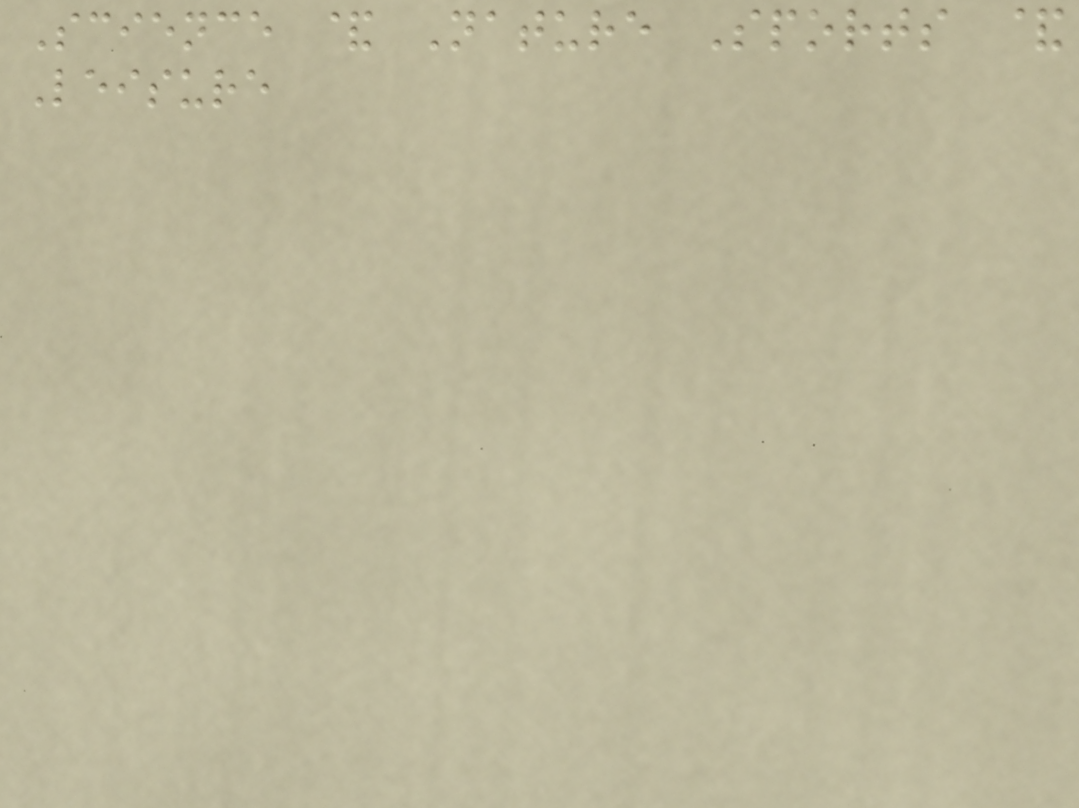Science & Nature Sports &
Leisure
